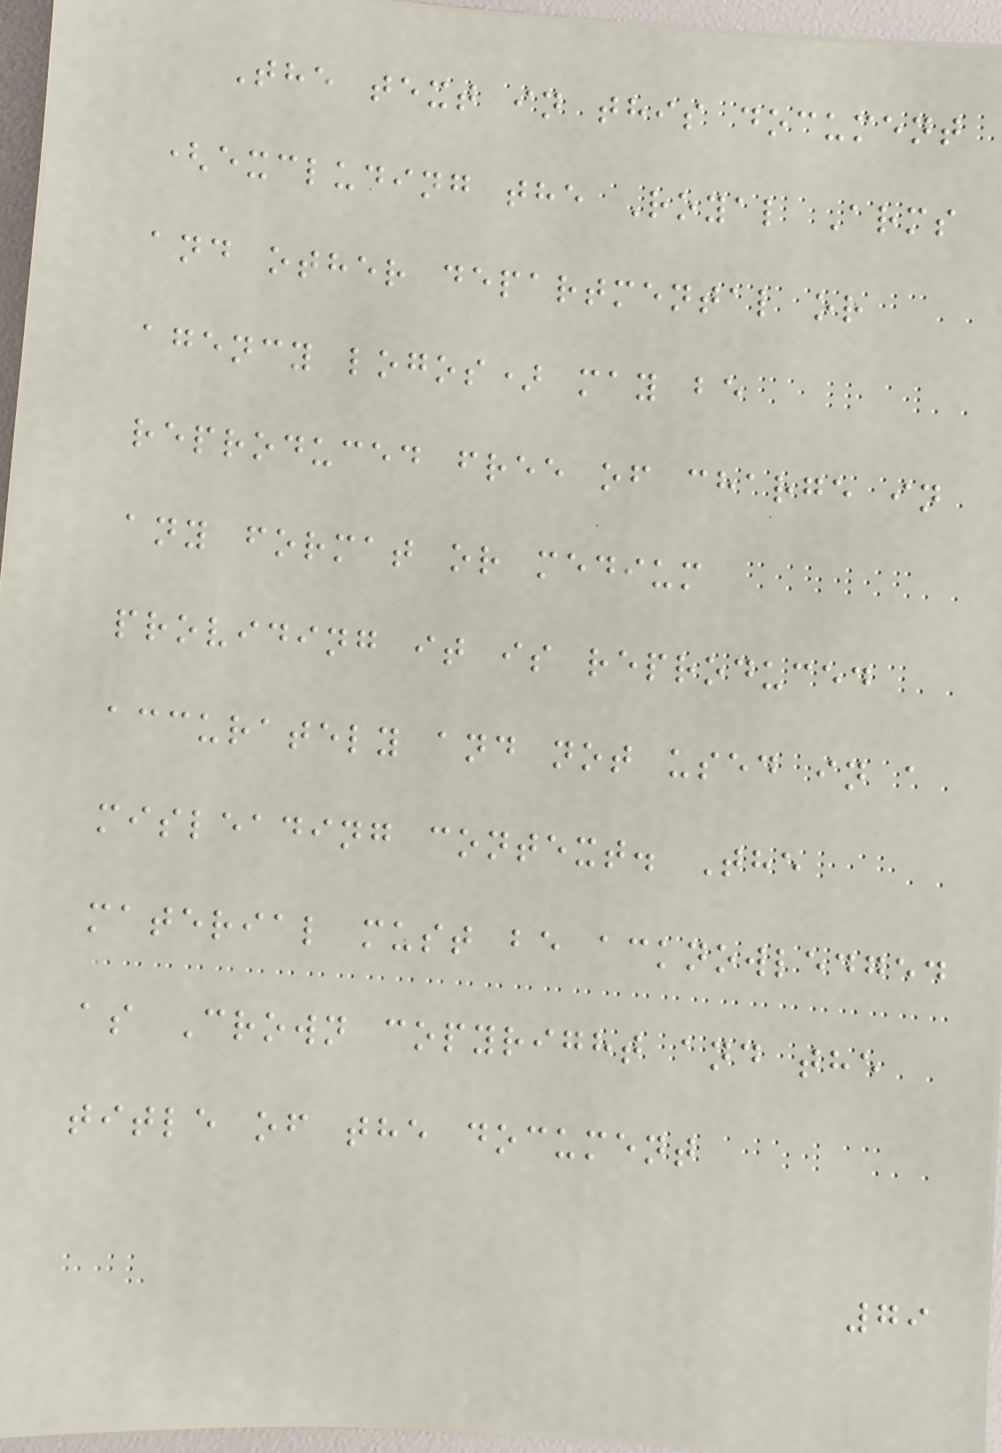The text in this document
(excluding the Royal Arms
and other departmental or
agency logos) may be
reproduced free of charge in
any format or medium
providing it is reproduced
accurately and not used in a
misleading context. The
material must be acknowledged
as Crown copyright and the
title of the document
79
